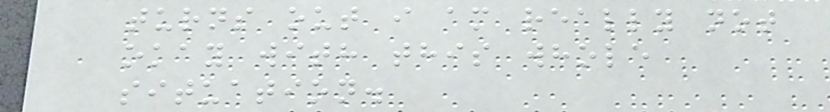turns out i am really not
okay with this whole
situation.
